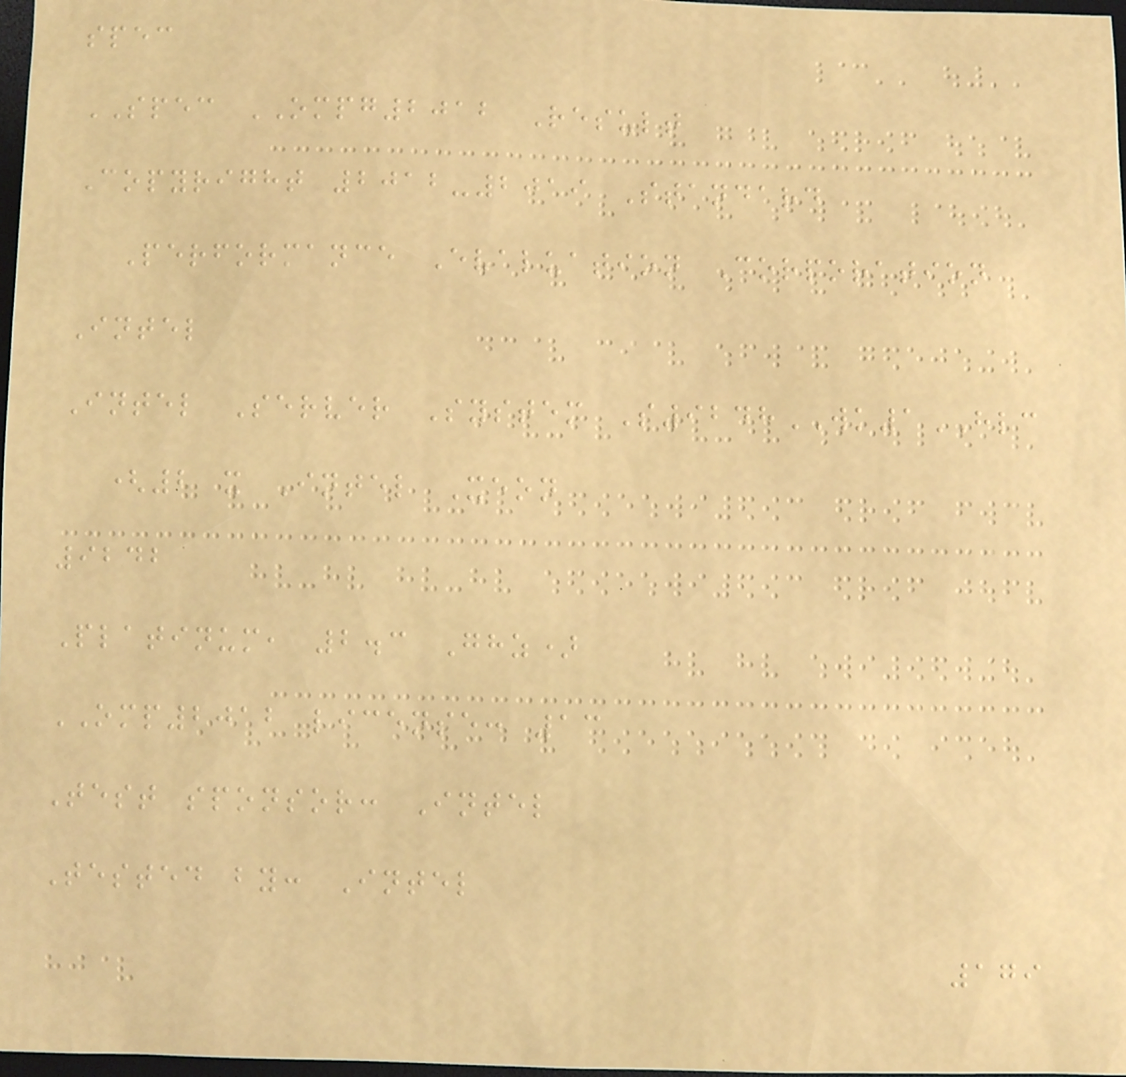spec
SPEC OMPG2012 Result
Copyright 2012-2019 Standard
Performance Evaluation Corporation
Intel
Intel Server System S9248WK1HLC
(2 x Intel Xeon
9242
Platinum, 2.3 Ghz)
OMP2012 license: 13
Test sponsor: Intel
Tested by: Intel
179
